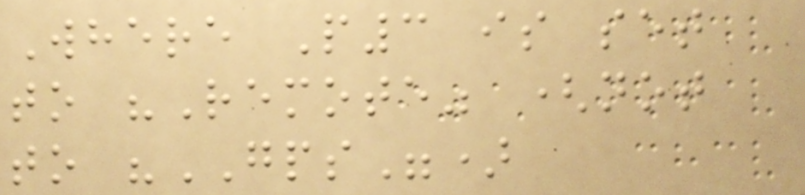Where P3 is set
to "Remote" (not
to "GPS")
